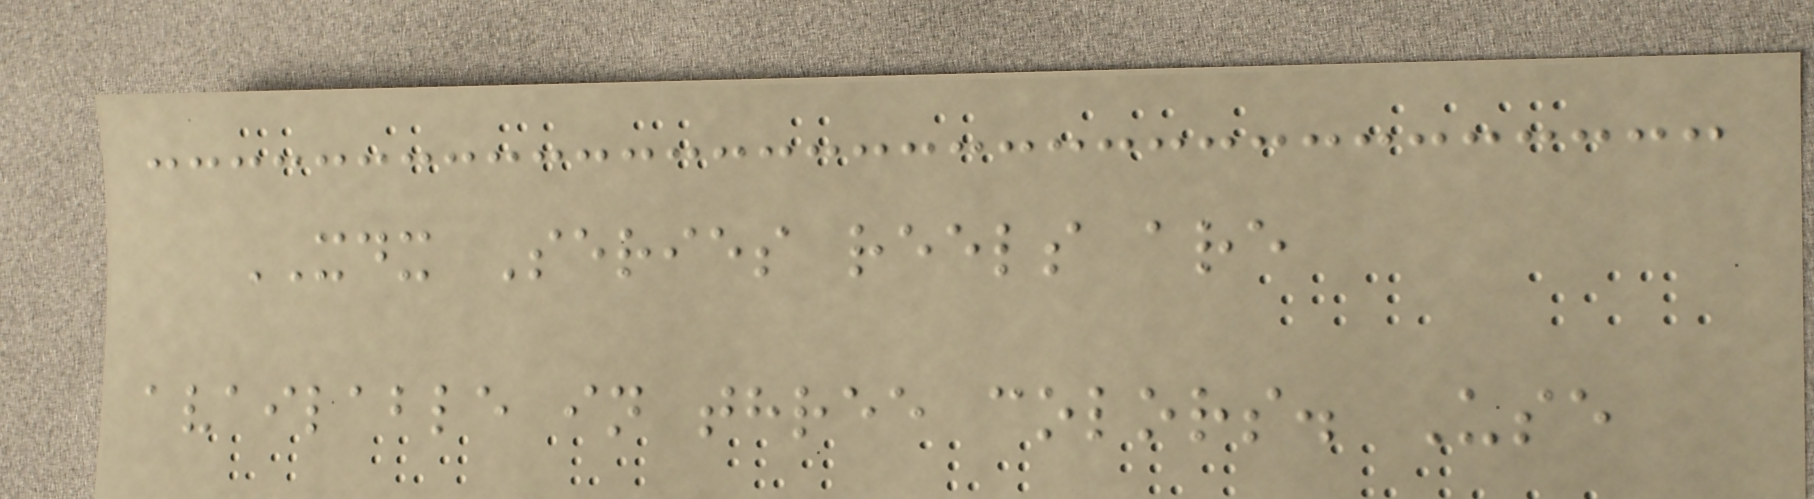XDX Series reels are
available in three colors. Use
